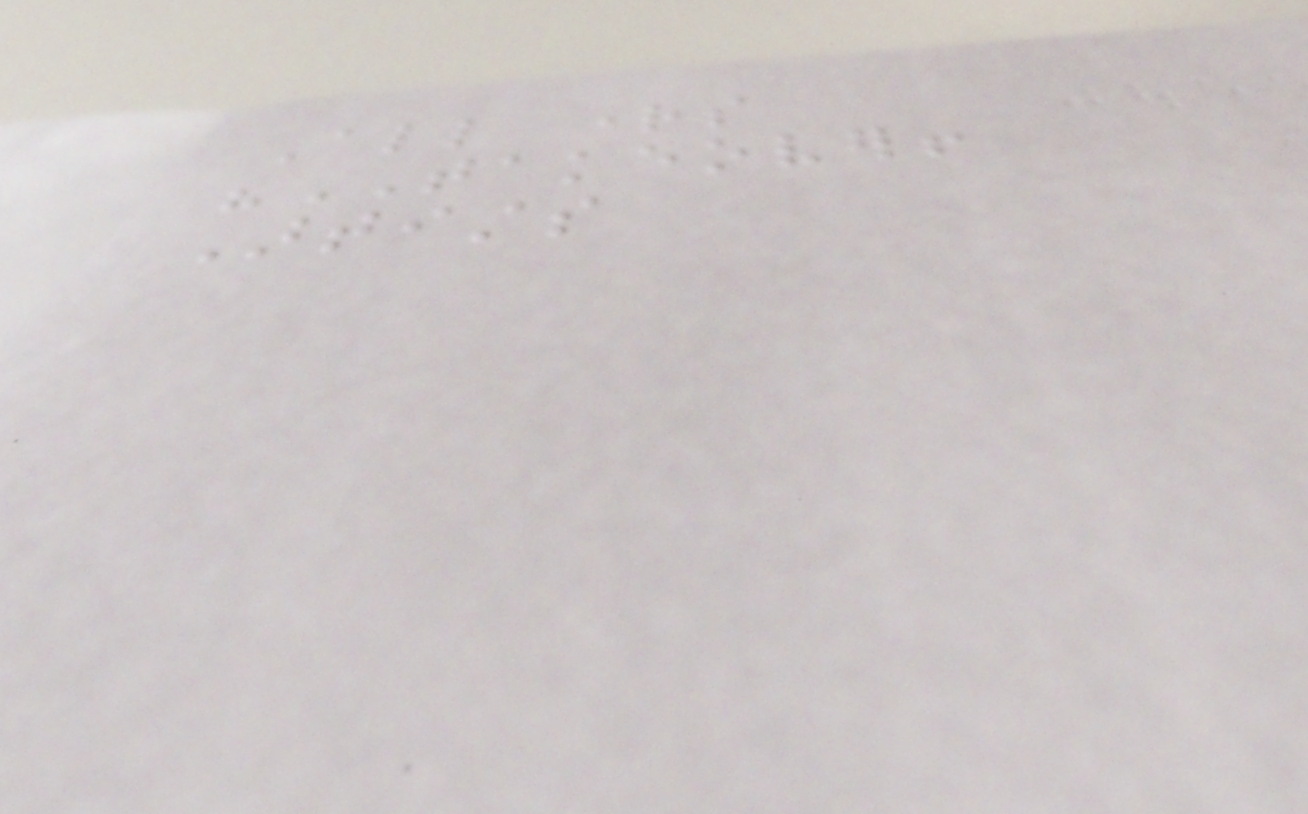All rights
"TAKEOVER!
Artists
